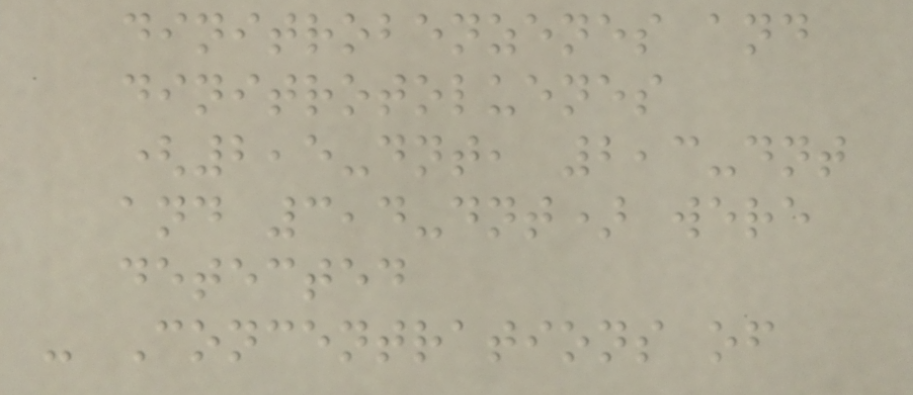dinitrobenzenes and
dinitrotoluenes
(2,5-dnt, 2,3-dnt
and 3,4-dnt) were
detected
- Concentrations of
